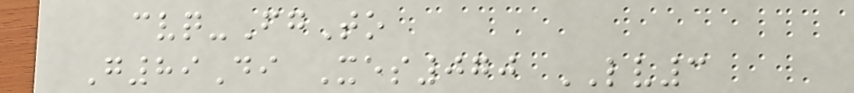cvq-FgTo
G89Di Xes070 LV3
